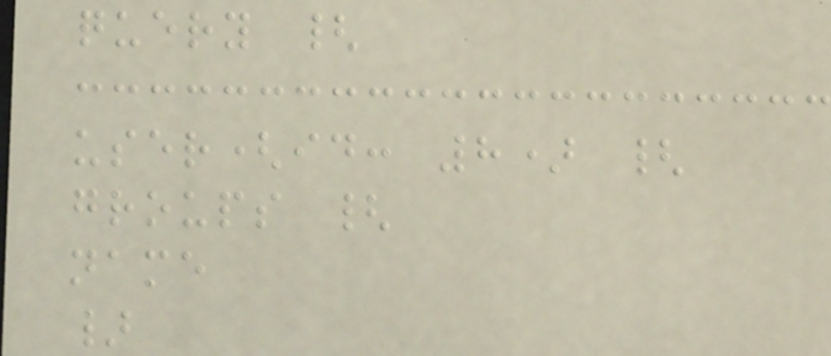query {
user(id: 8) {
groups {
name
}
